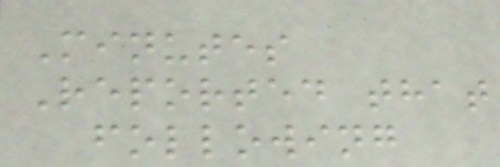Minutes
Reported that
following
